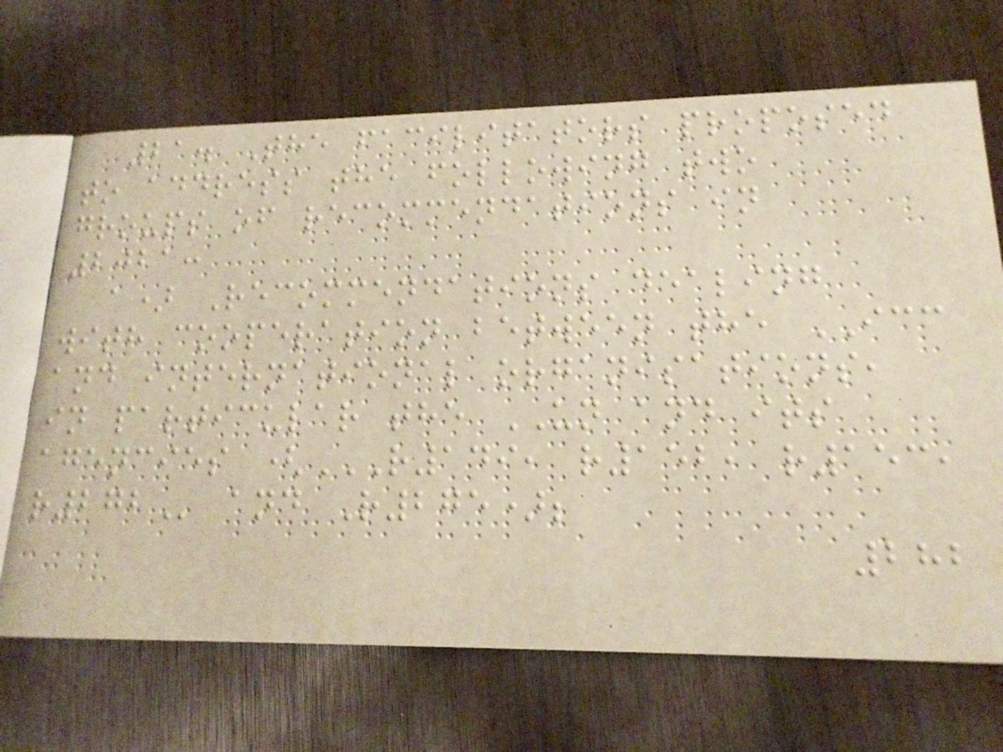21. The facilitators proposed
to address the following two
groups of recommendations in
2021:
a) Recommendations dealing
with cooperation between the ICC
and international organisations,
in particular the UN and its
agencies (R149, R152, R153,
R272 and R275);
282
